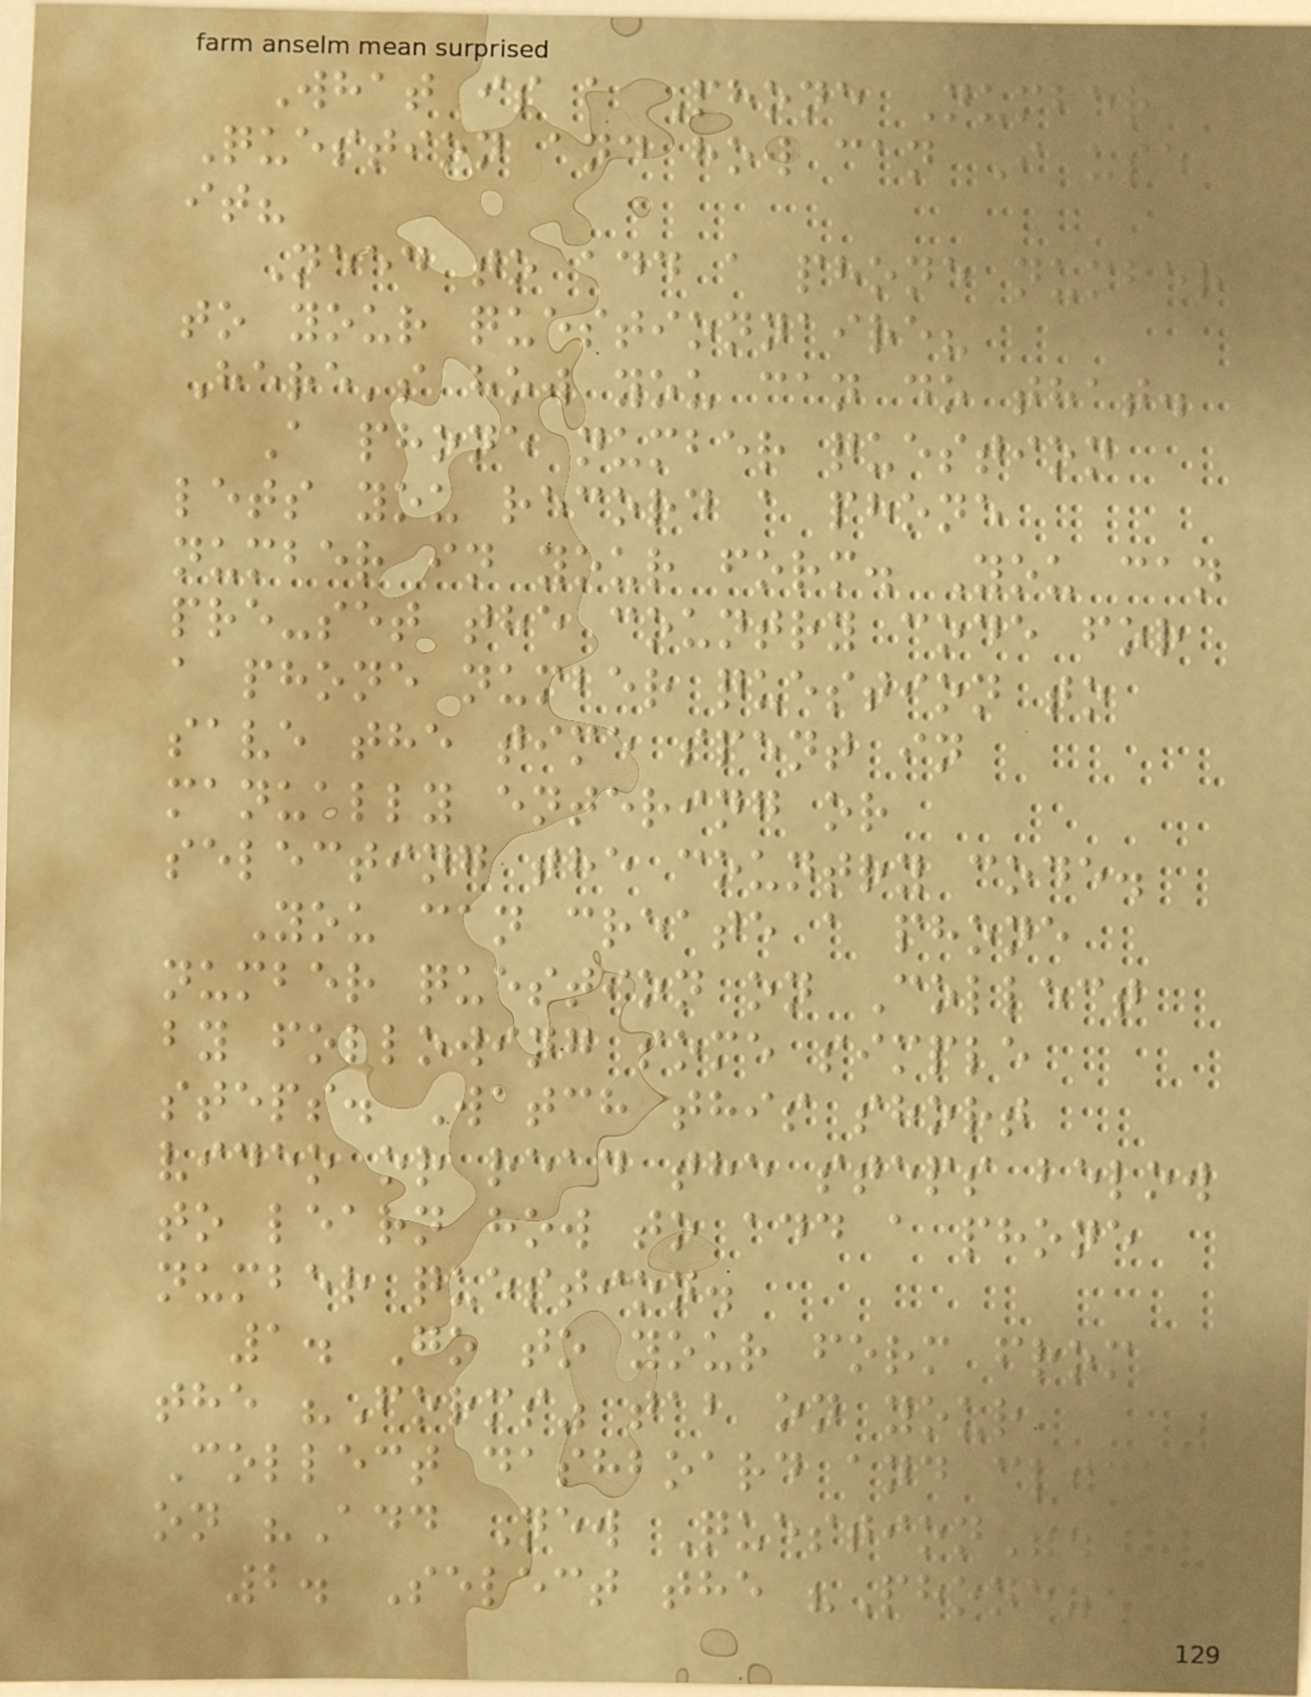What is a Phone Number
Question and how can I use
it?
Need to add a phone number
to your questionnaire?
Here's how you can do that.
A phone number question
lets you record a phone
number in your form. You can
pre-set the country code for
a phone number question to
save the time spent in
manually entering or
selecting the country code.
You can create a phone
number question on Collect
by following some simple
steps. Watch this short
video or read the steps below
to learn how to add a phone
number question.
1. Go to your form from
the "Forms" tab on your
Collect dashboard and click
on "Add New Question".
2. Select the "Phone"
